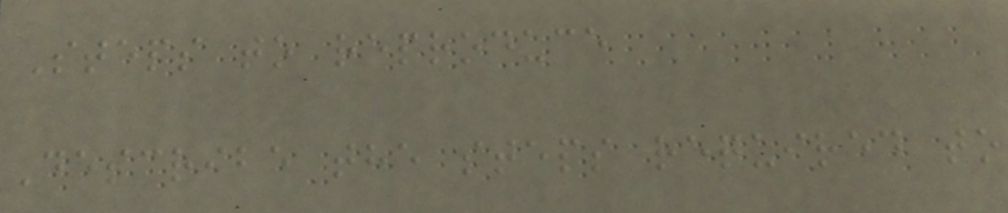Steps to reproduce
Describe the steps required to
